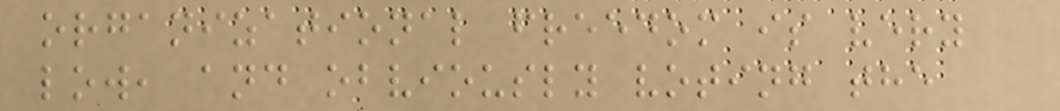organizational freedom is very
low, and obviously voting the
